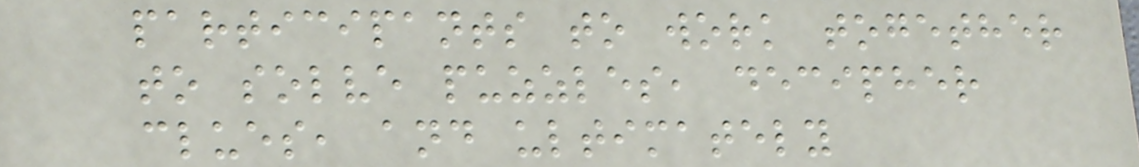participants to work together
to solve puzzles, decipher
clues, and ultimately
